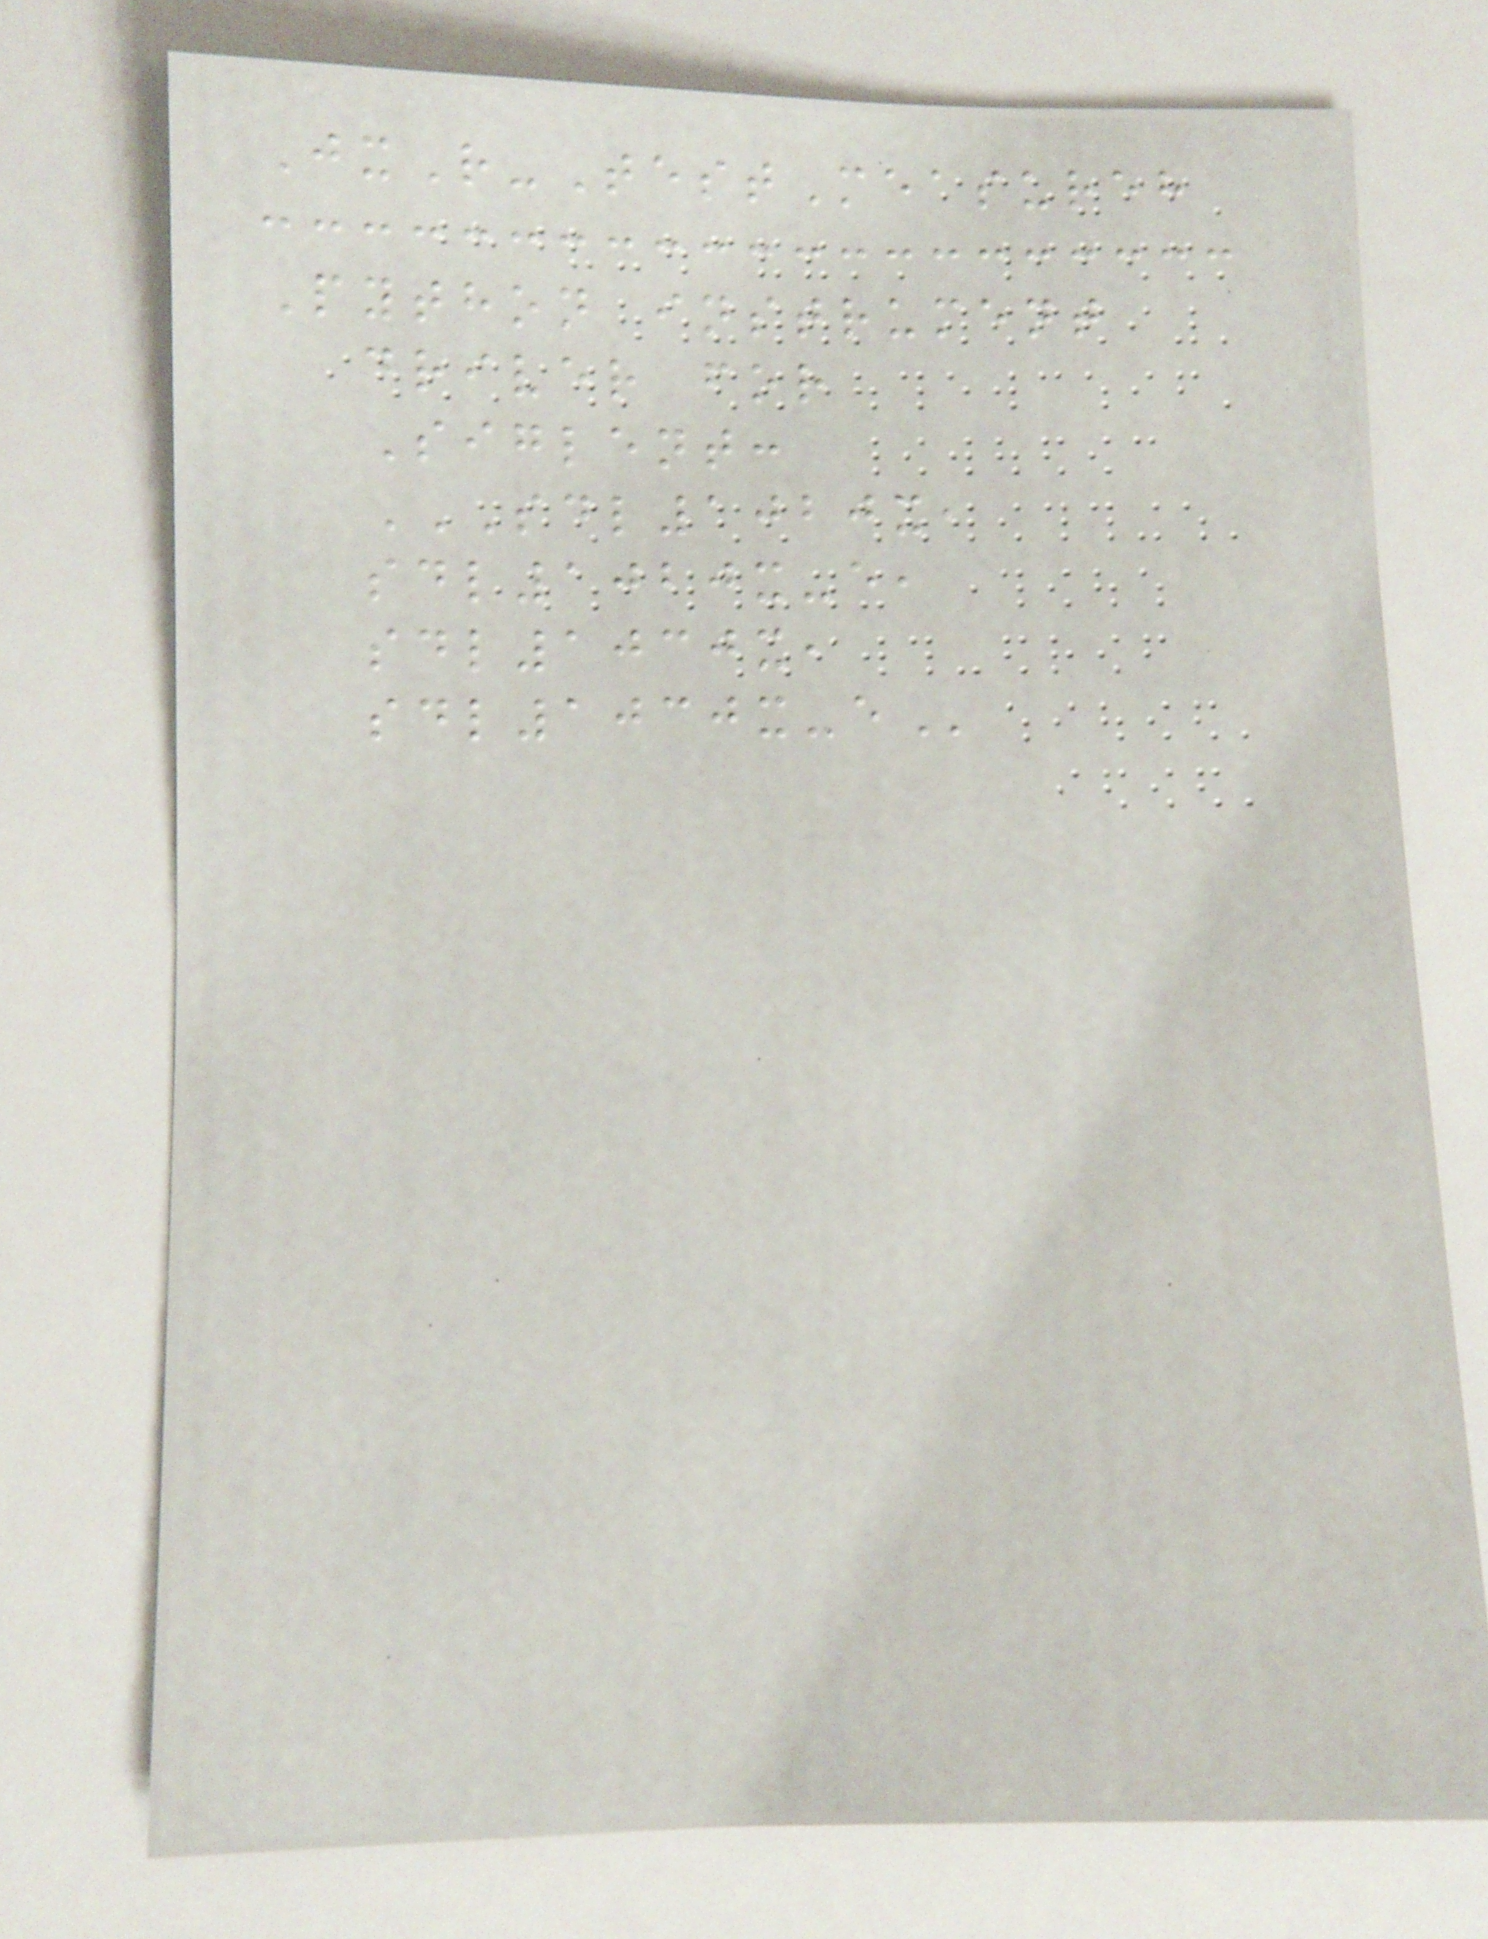JxR-TestMeasureh
Python instrument
driver for
Siglent:
SDL1020X,
SDL1020X-E,
SDL1030X,
SDL1030X-E
